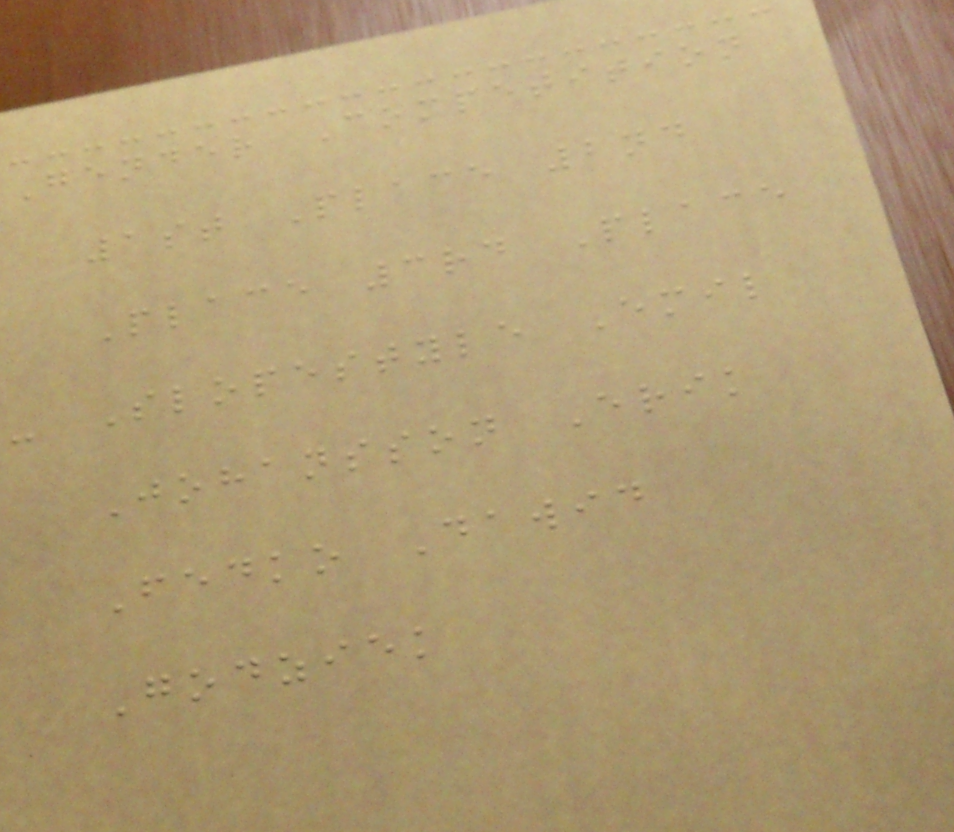Gender Competition
1st Place 2nd
Place 3rd Place
- Slopestyle Emil
Johansson Erik
Fedko Dawid
Godziek
